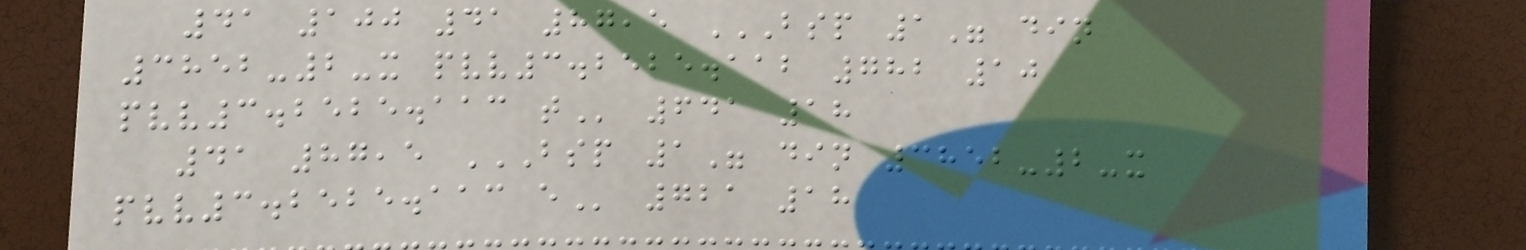41 100 41 87,5 BSP 1" DIN
3852-2-X PVV3.2525.112 782 10
PVV3.2525.113 T 641 18
41 87,5 BSP 1" DIN 3852-2-X
PVV3.2525.113 E 721 18
